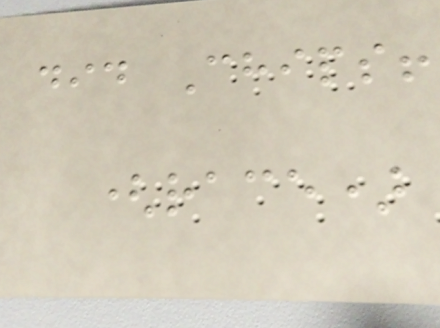did Chips!
(race)
